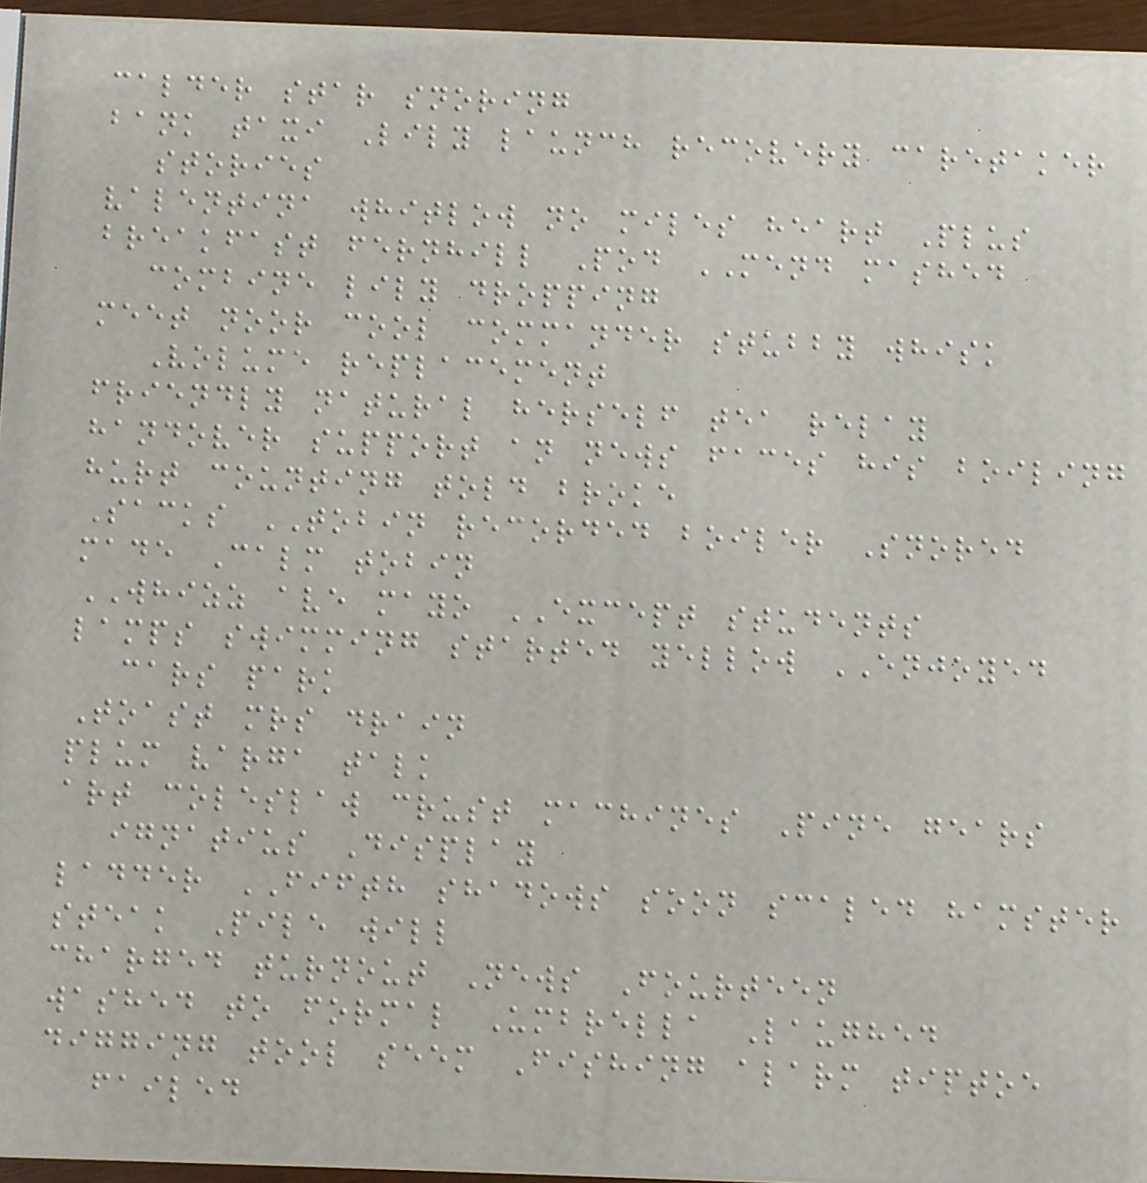calder star snoring
bank taxi Lily launch recovery caretaker
stories
valentina whitlow no miles heart Plus
breakfast fernhill Pod MEND mashed
combine lily dropping
meet noor cool commander stubby whisk
Volume replacement
friendly natural herself tea relay
handover support an news faces his boiling
hurt counting told broke
Sacks TOBIN recorded boiler Snored
made Calm tobin
WHIZZ ave mayo EXCEPT students
lamps swimming started yellow ENJOYED
cars park
Toast mrs drain
plum varga talk
art coleslaw crust machines Pine gears
ignatius Display
ladder FIFTH shadows soon scaled hamster
steak Pile will
charged turnout News Fourteen
washed to formal Umbrella Laughed
digging tool seem Fishing alarm tiptoe
failed
